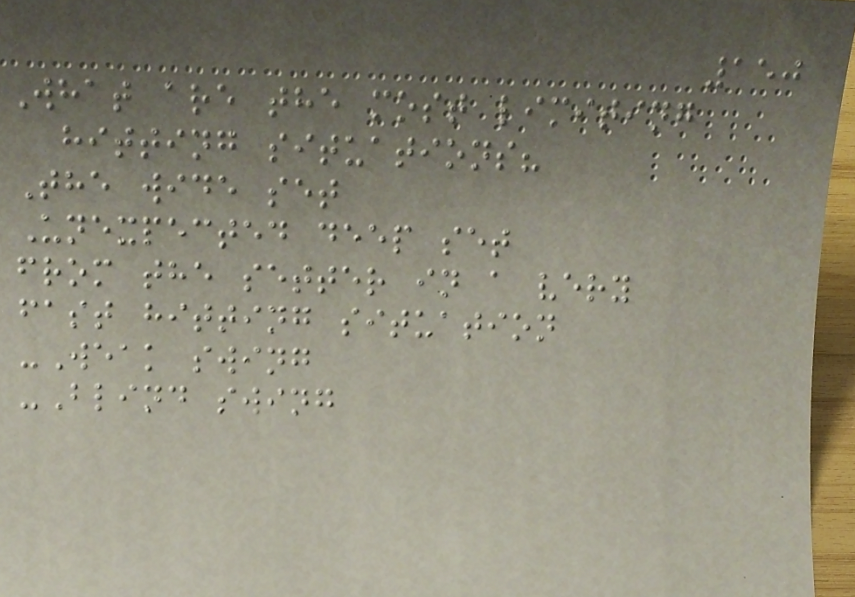150
What are the most limiting
hitting situations?
The wide set
Unexpected deep set
from the setter in a very
fast hitting situation
-Weak swing
-Blind swing
